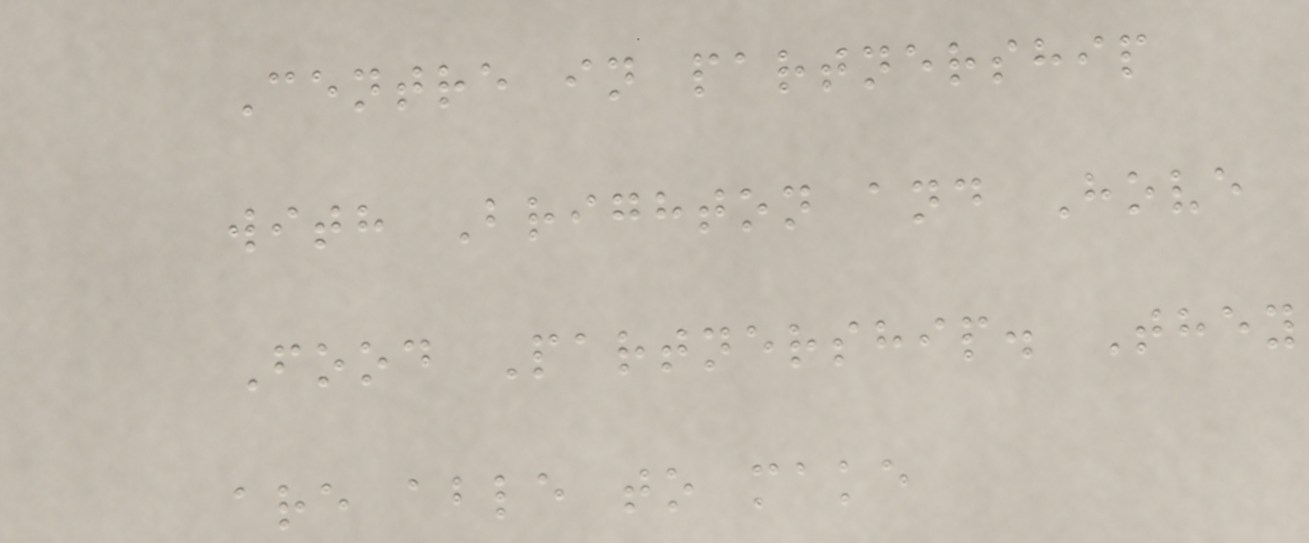Centre in partnership
with Brighton and Hove
Food Partnership. They
are able to make
